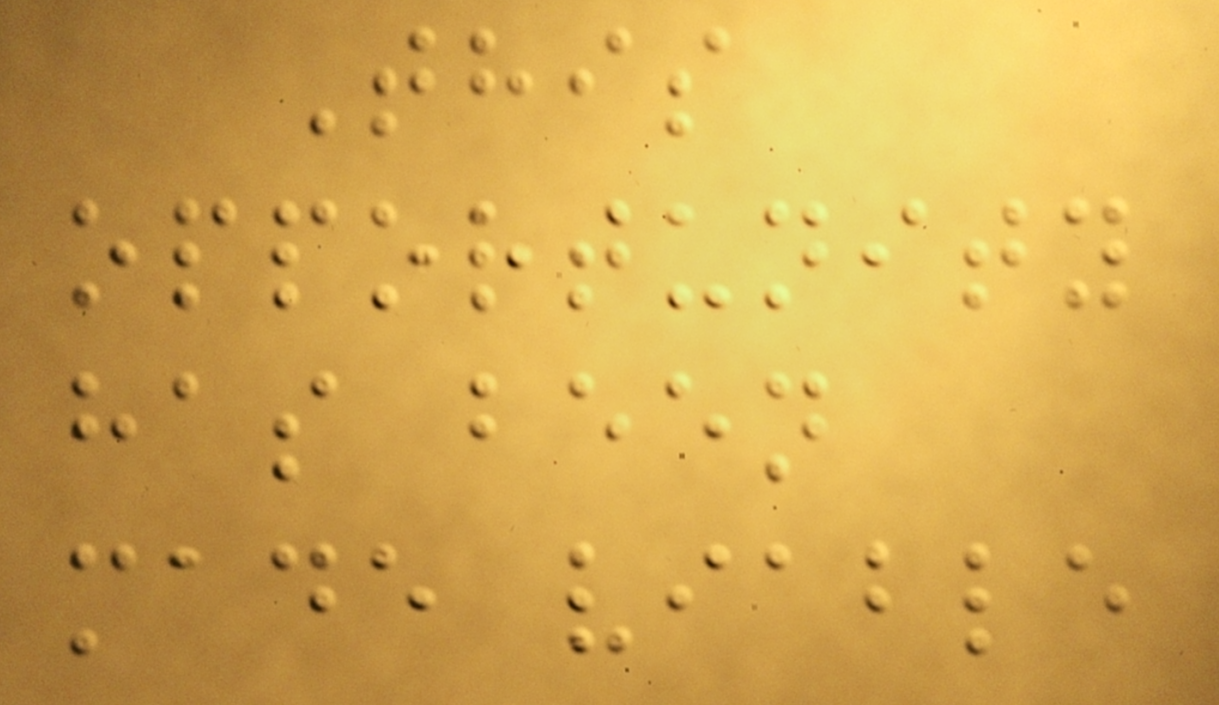This
opportunity
has been
made viable
